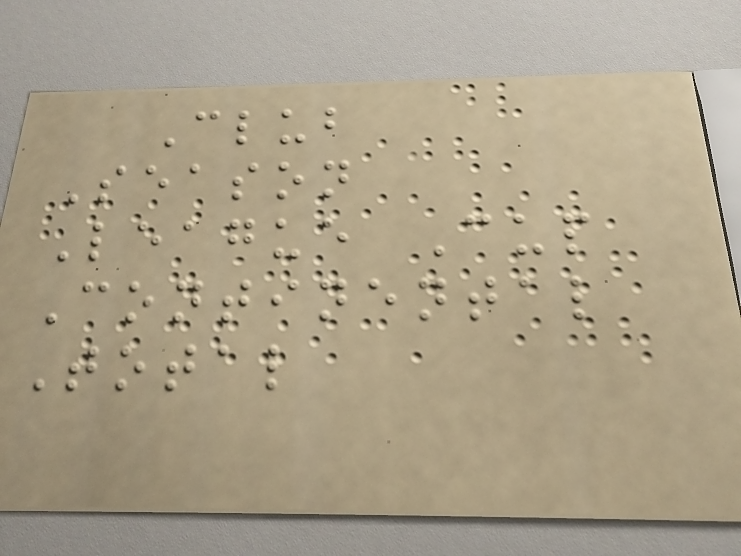Club
Season
League Cup
Continental
Total
